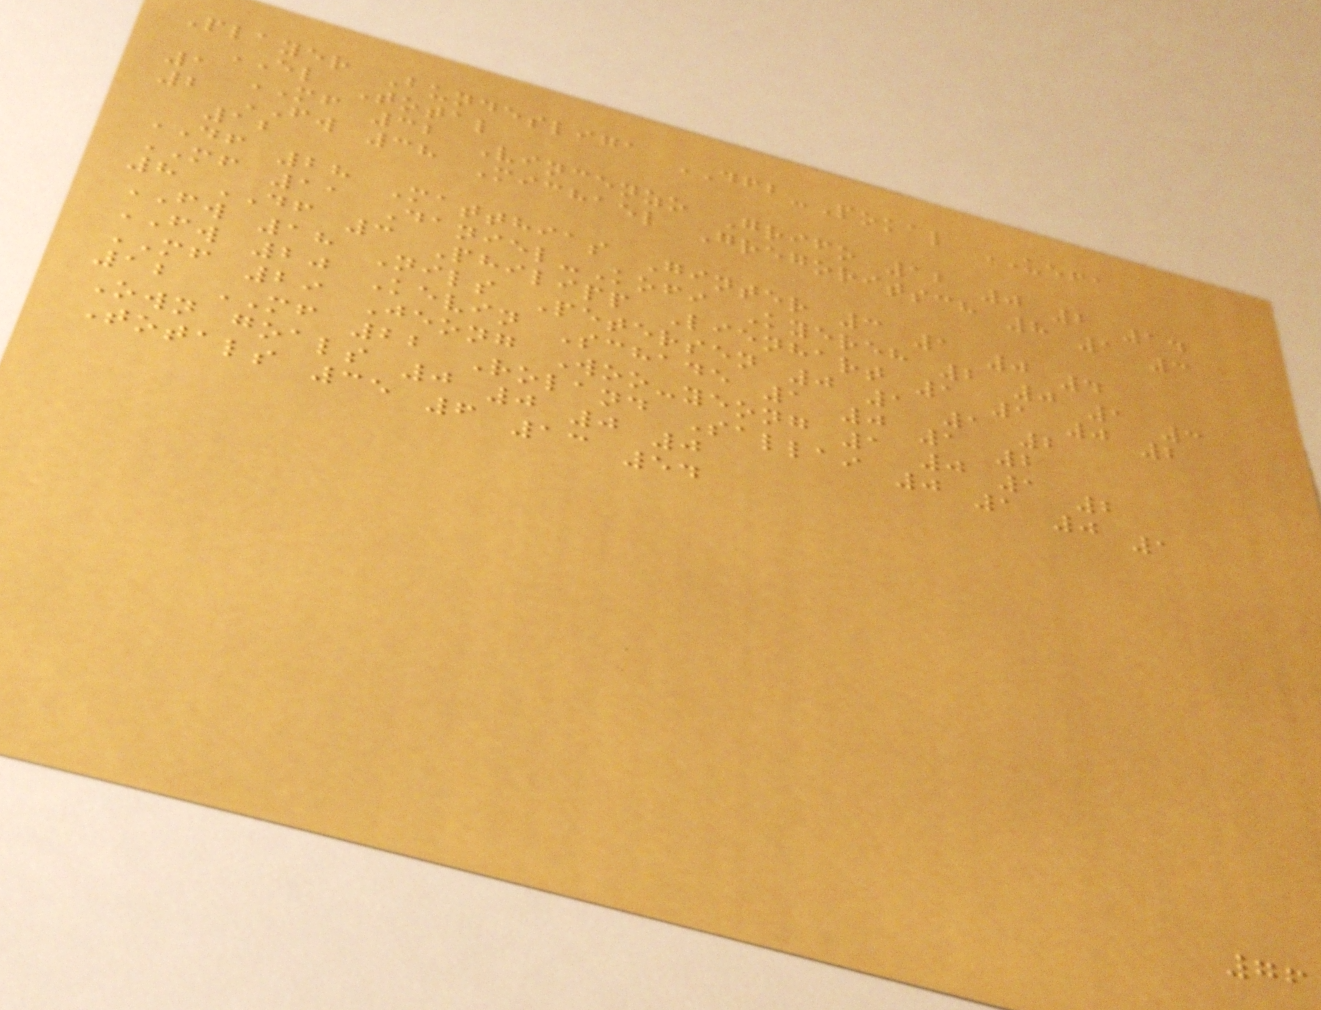Player Bundesliga DFB-Pokal UEFA
EL Total
1 MF 32 Vincenzo Grifo 12 0 2 14
2 FW 38 Michael Gregoritsch 8 1 3
12
DF 28 Matthias Ginter 3 1 0 4
MF 11 Daniel-Kofi Kyereh 2 0 1 3
8 DF 3 Philipp Lienhart 1 1 0 2
FW 18 Nils Petersen 0 1 1 2
FW 20 Kevin Schade 1 0 1 2
MF 29 Jeong Woo-yeong 1 0 1 2
12 MF 22 Roland Sallai 0 1 0 1
Own goals 0 0 0 0
Totals 35 6 13 54
76
